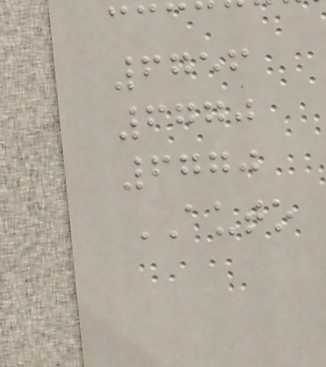6756
6770
6770
AUTO
